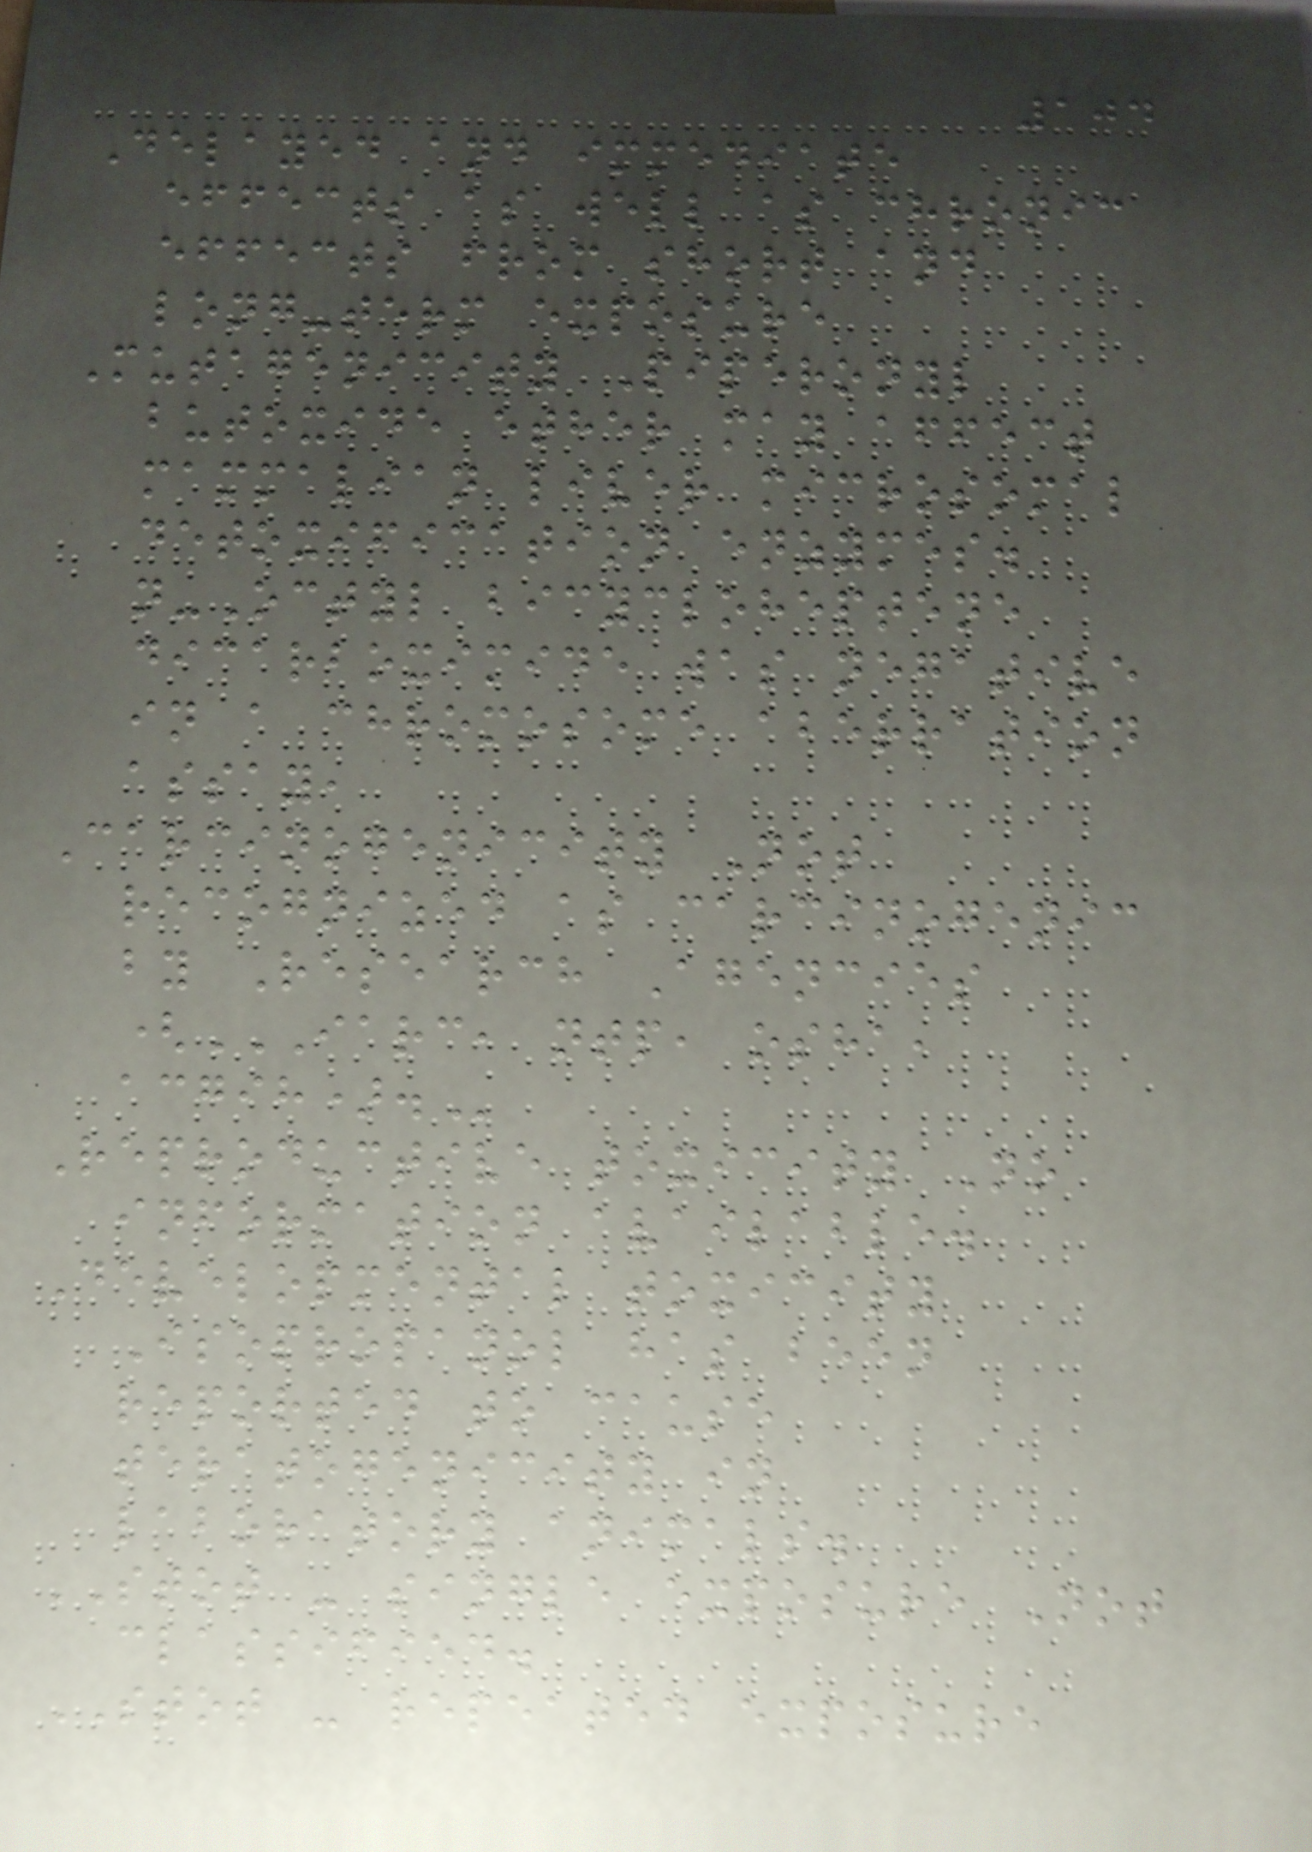104
Delayed and immediate
effects as well as chronic
effects from short and
long-term exposure
Mutagenicity Piperonyl
butoxide ether may affect
mammalian liver microsomal
detoxification enzymes.
n-Octyl bicycloheptene
dicarboximide was negative
in a chromosome aberration
assay,
Carcinogenicity Not
recognized as carcinogenic
by Research Agencies
(IARC, NTP, OSHA,
ACGIH).
Reproductive toxicity No
information available.
Developmental toxicity
Isopropanol has been
reported to cause
teratogenicity in
laboratory animals.
STOT - single exposure Not
classified.
STOT - repeated exposure
